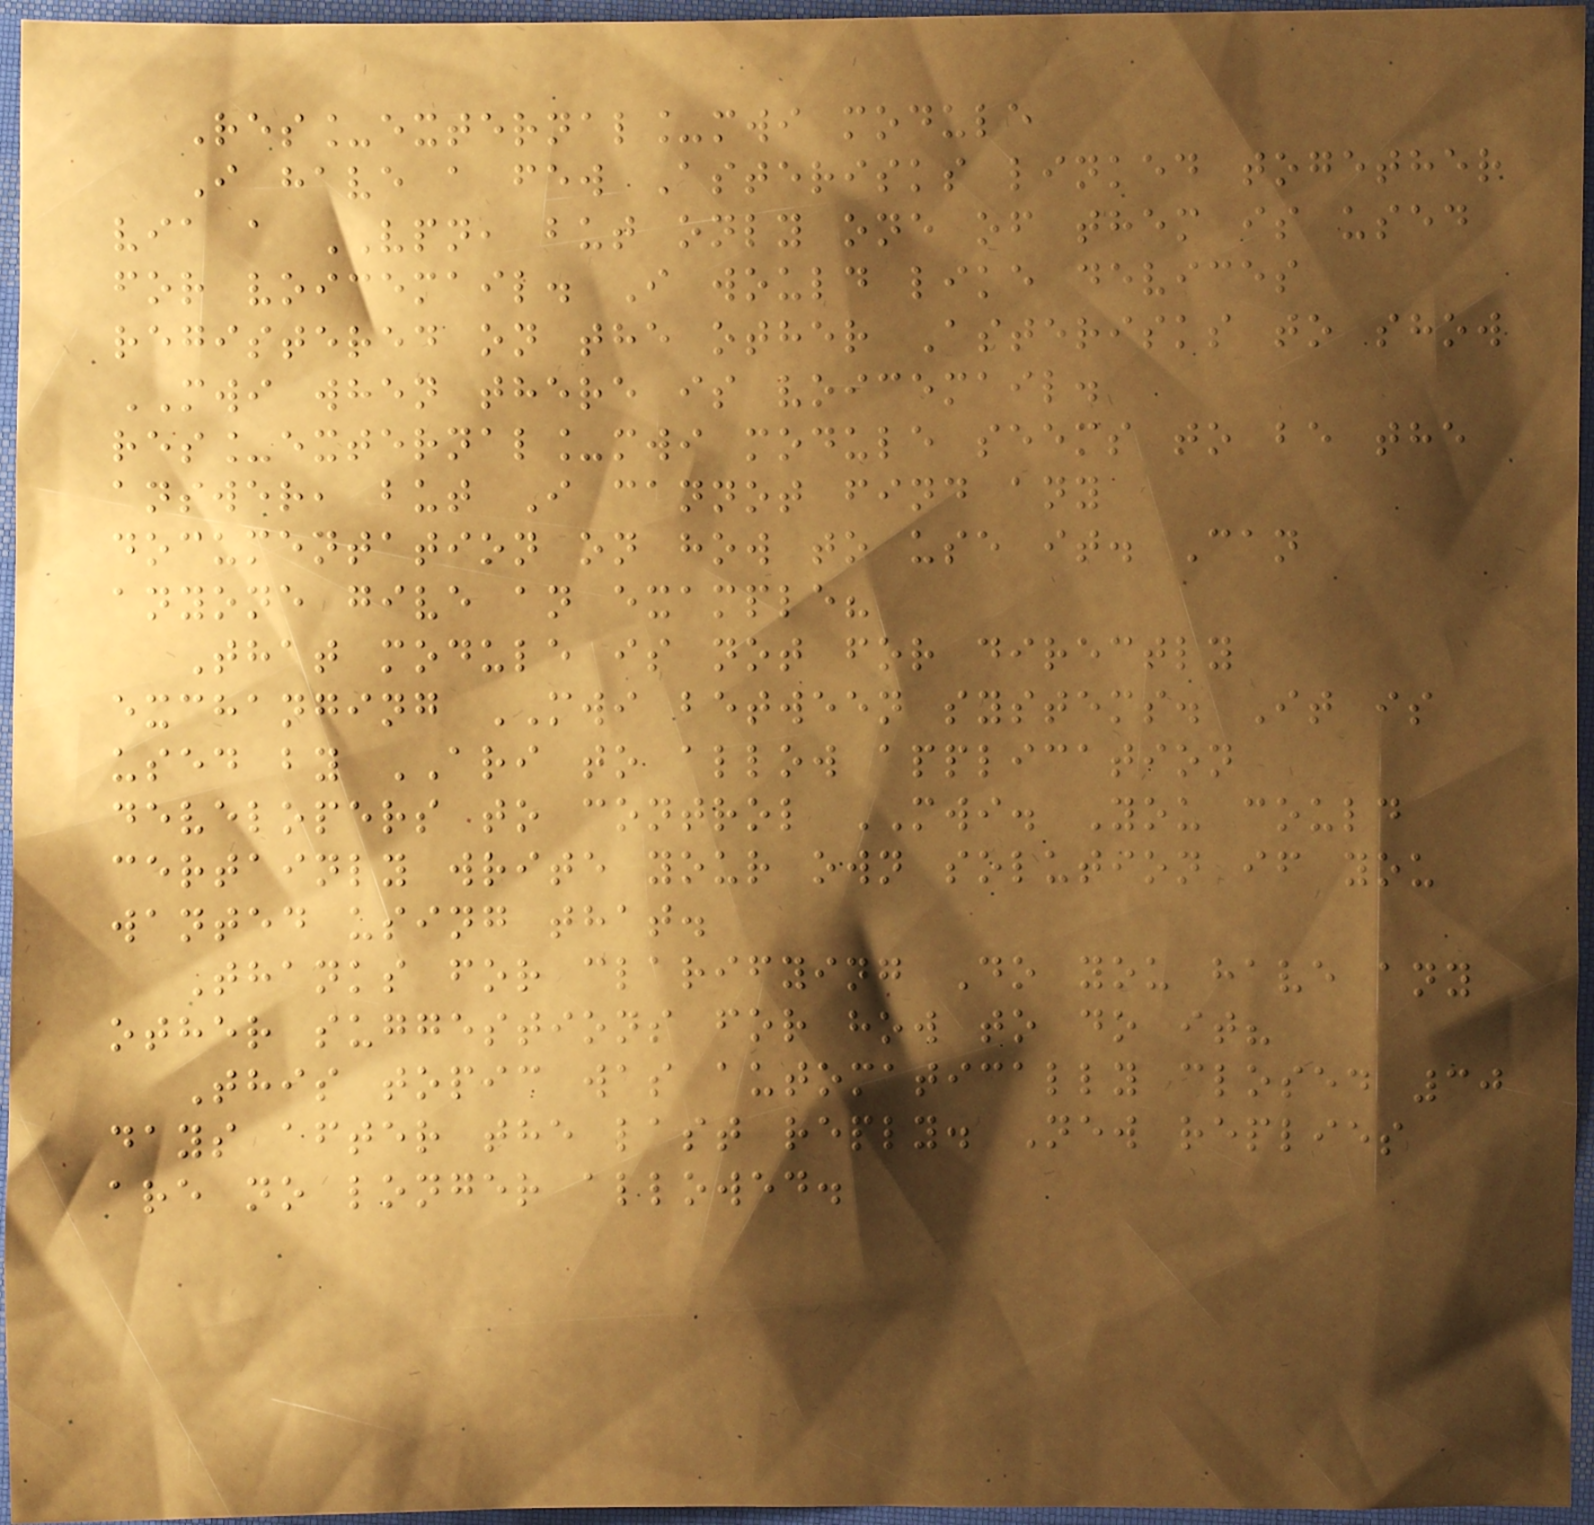Res_external_mwi module
I have a few Asterisks linked together
via a VPN, but only one of them is used
for voicemail. I would like devices
registered on the other Asterisks to show
MWI when there is voicemail.
res_external_mwi module seems to be the
answer, but I cannot find any
documentation on how to use it. Can
anyone give an example?
That module is not for directly
exchanging MWI between systems. It is
used by ARI to allow application
developers to control MWI. You could
certainly write your own solution if you
wanted using that.
Thanks for clarifying Do you have any
other suggestions for how to do it?
This topic was automatically closed 30
days after the last reply. New replies
are no longer allowed.
